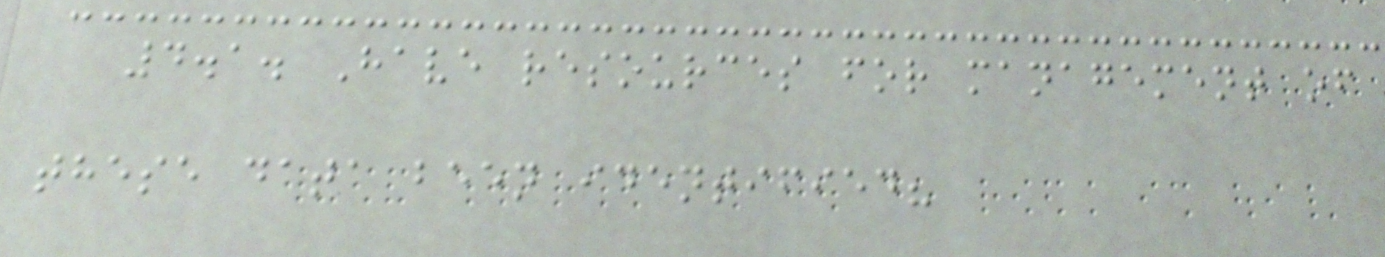4.1. Have resources for management of
these data been identified?
